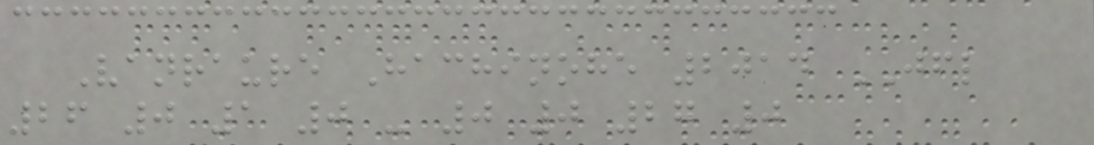Vanraure Hachinohe 2014 JFL
26 0 1 0 - 0 0 27 0
